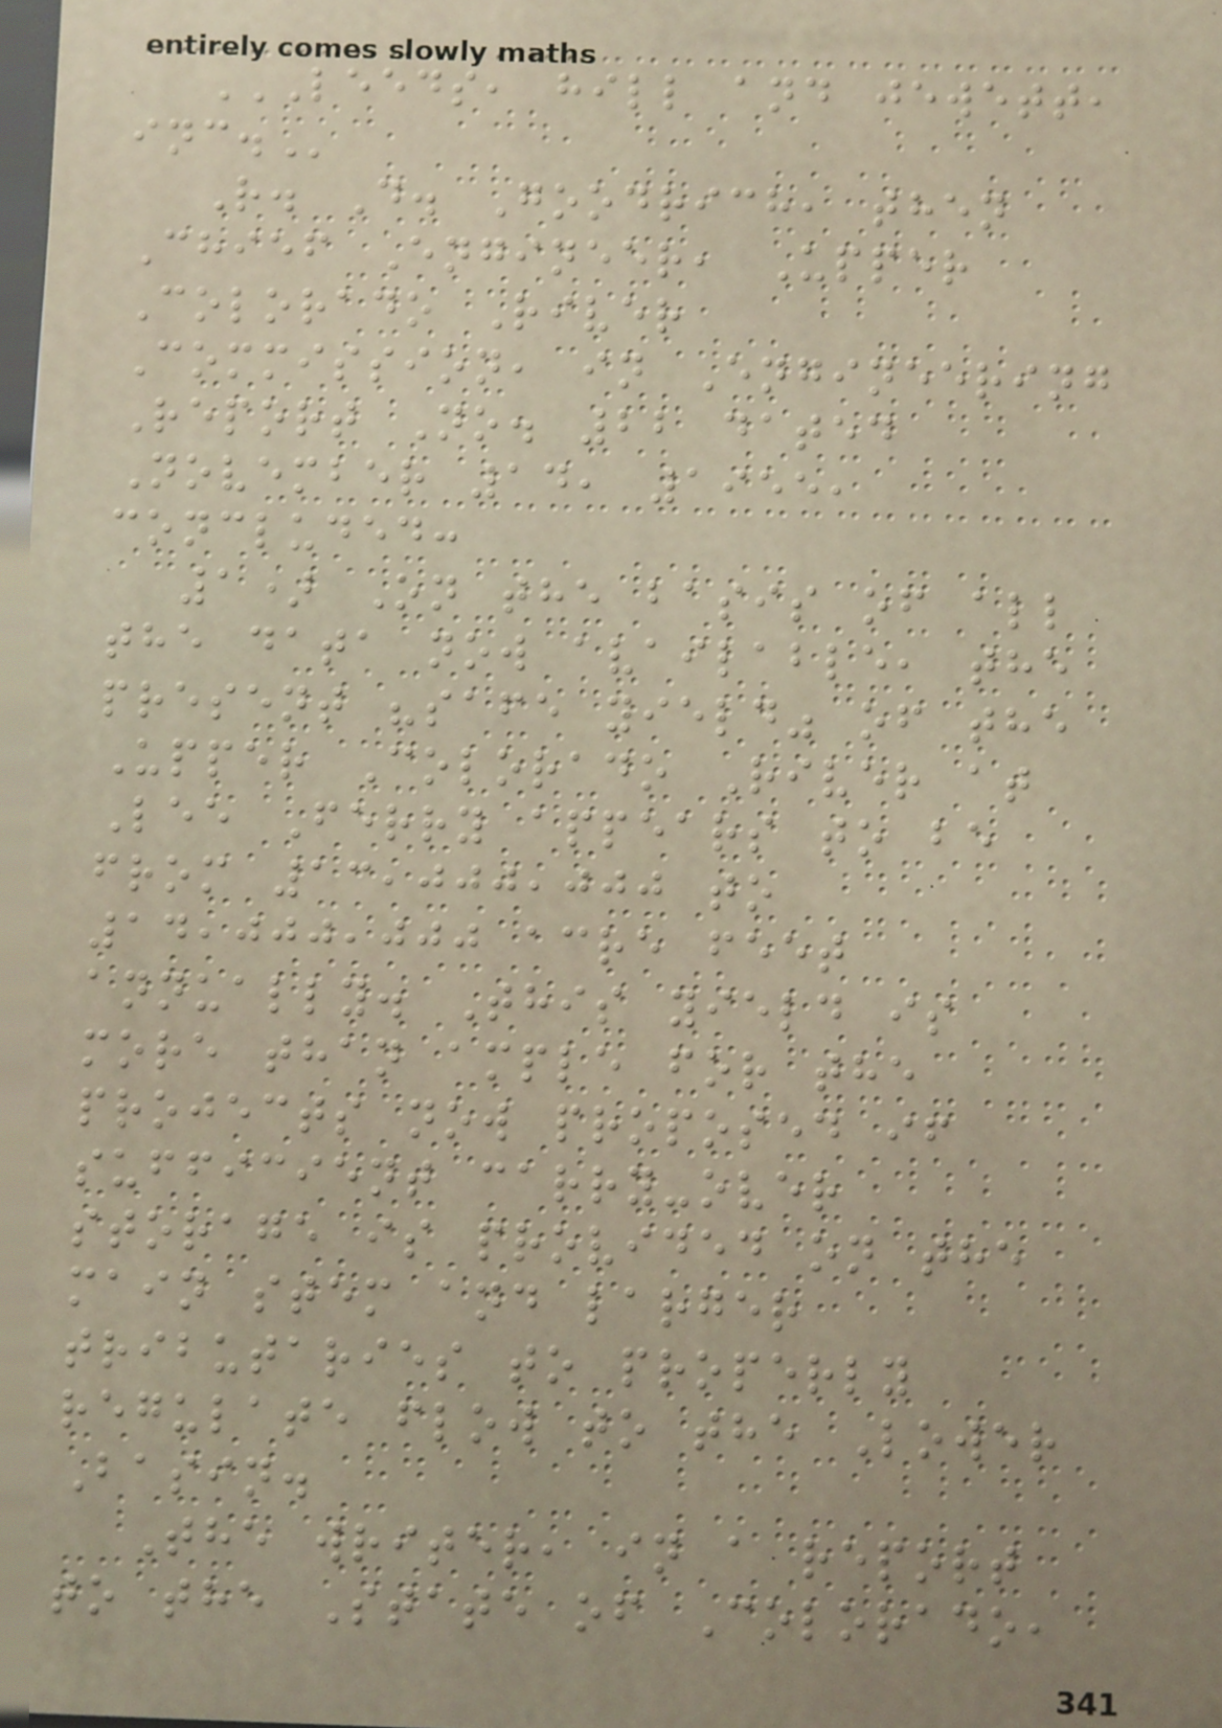LEEDS, HILL AND JEWETT,
INC.
R. D. Goodrich, then
Chief Engineer, Upper
Colorado River
Commission, in Engineering
Report No. 22 dated
November 14, 1955,
concluded:
1) On the basis of all
the data now available, the
present "safe yield" of the
Upper Colorado River at
Lee Ferry appears to be
from 13,000,000 to
14,000,000 acre feet
annually. This yield is
more than ample for the
projects now proposed if
sufficient carry-over
storage is provided on the
main stem and larger
tributaries to properly
regulate flow to the Lower
Basin.
The writer, in a report
to the State of Colorado,
